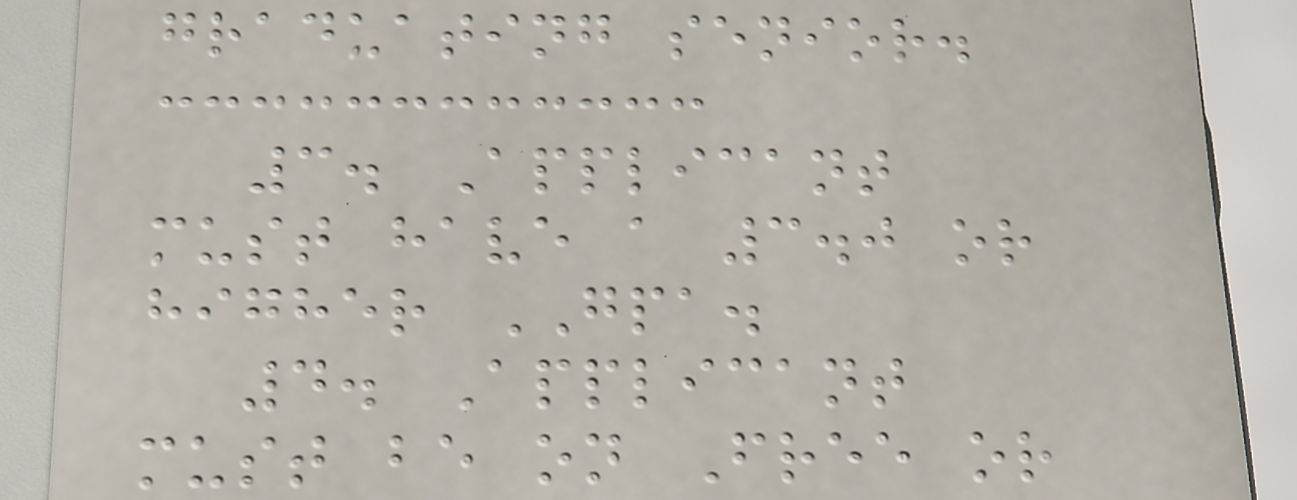graduating senior.
3. Applicant
must have a 3.0 or
higher GPA.
4. Applicant
must be on Free or
